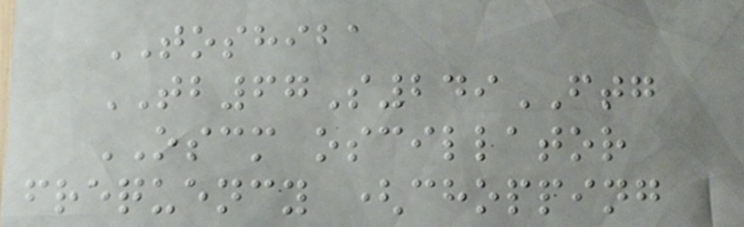TOSHIBA
TB67S249FTG
OSCM oscillator
frequency (chopping
